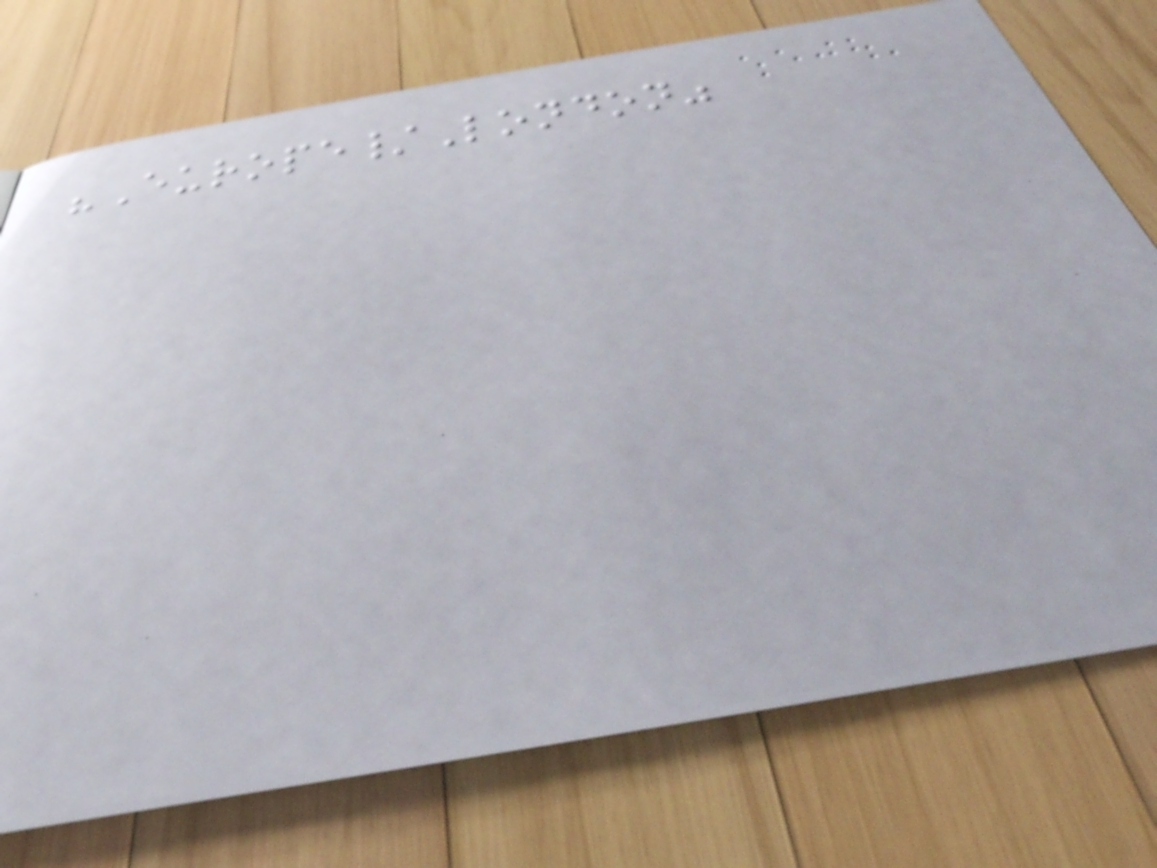"Europe/London"
